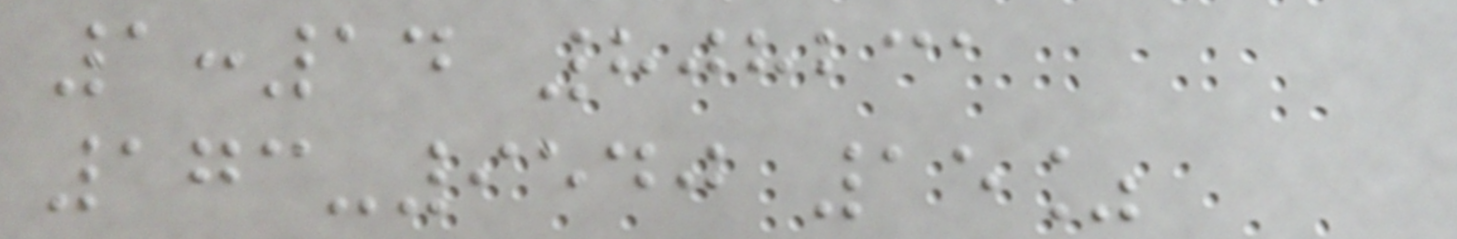1:14 808231
173-9540 15%
